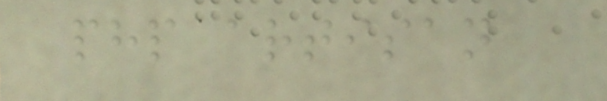php artisan
